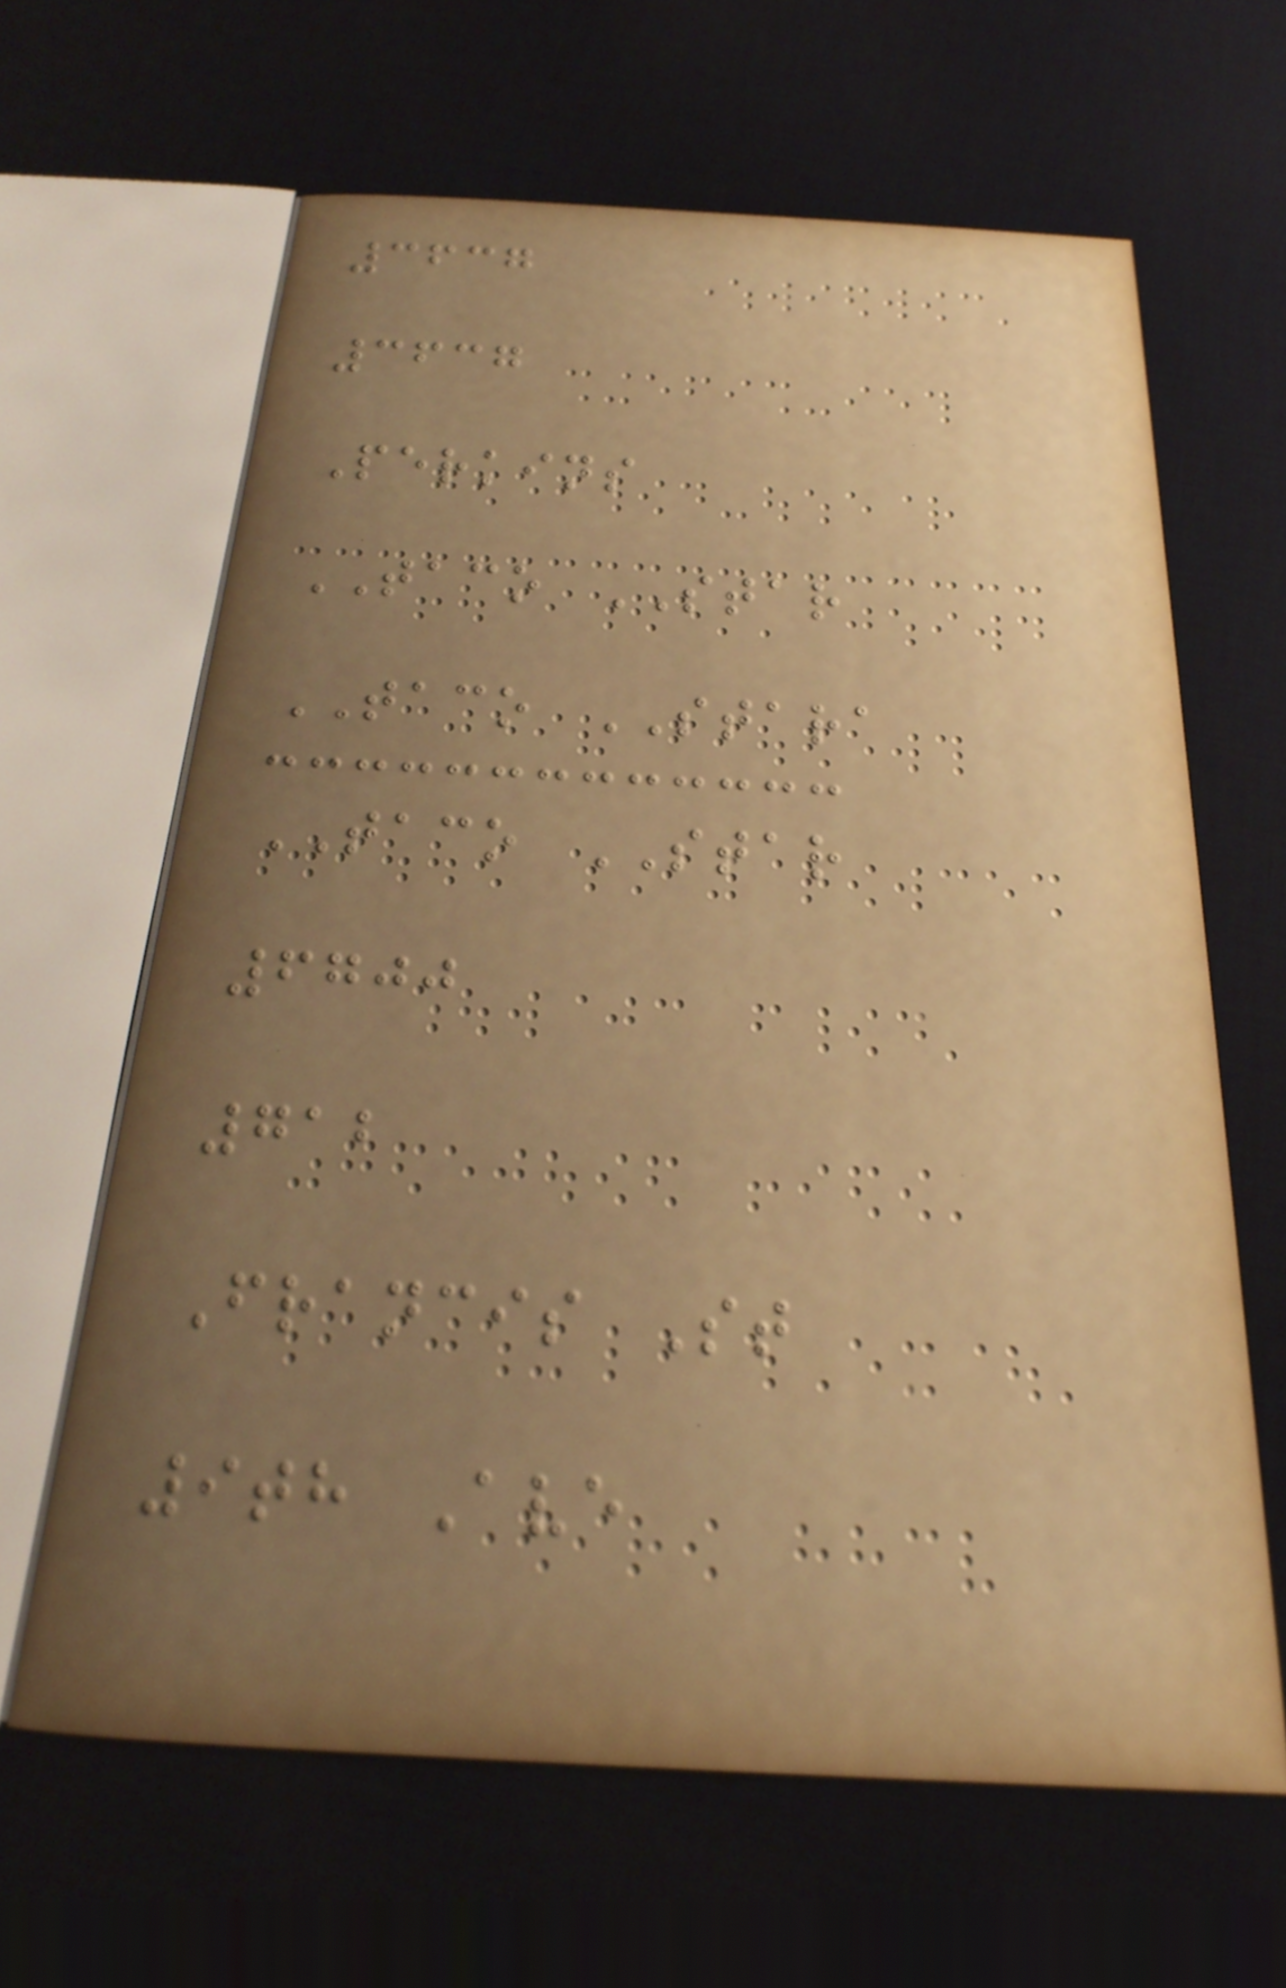3637
3637
Perkins
TACO STAR
TACO STARA
TACO STAR
6700
712
Francis St
9th Ave
